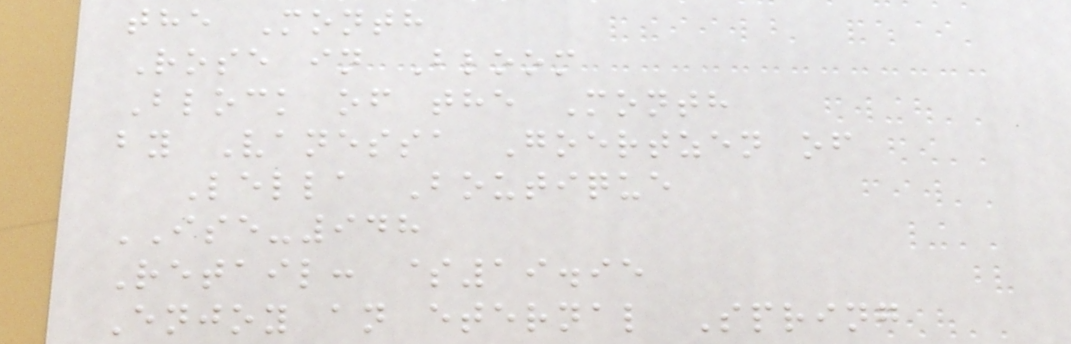the Month
Rose in Bloom
Block of the Month
by Vanessa Goertzen of
Lella Boutique
ISE-948
Retail: $19.95
Enjoy an eternal Spring
